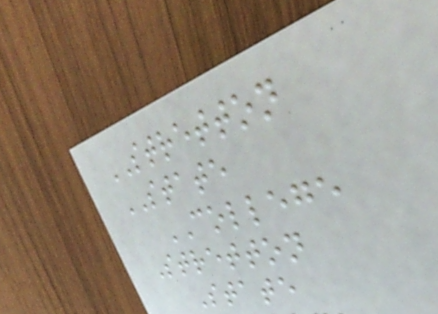STRETTON
STATE
COLLEGE
Stretton
State
